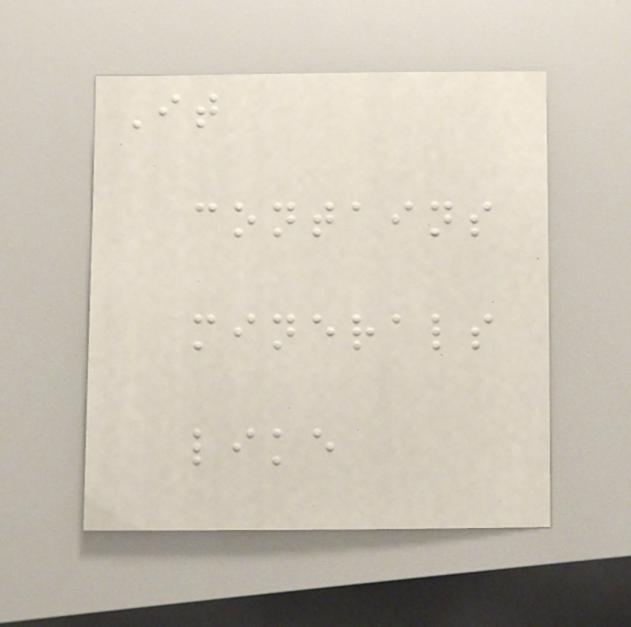It
contains
minerals
like
